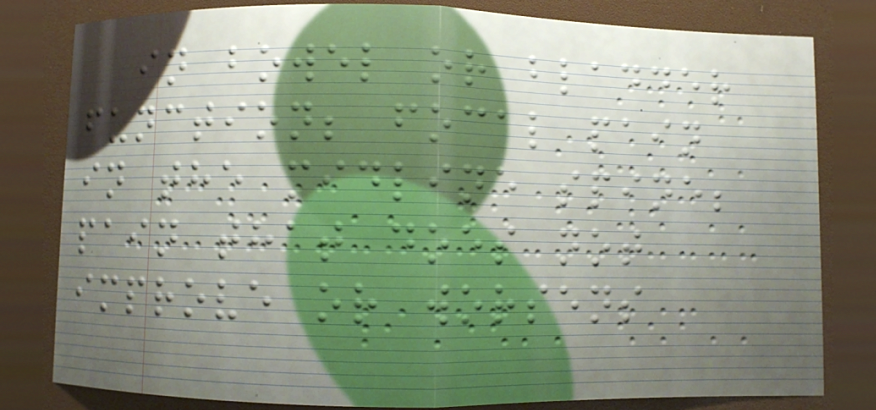in bowel or bladder
function; focal pain
in the midline spine;
pain that does not
improve or worsens
